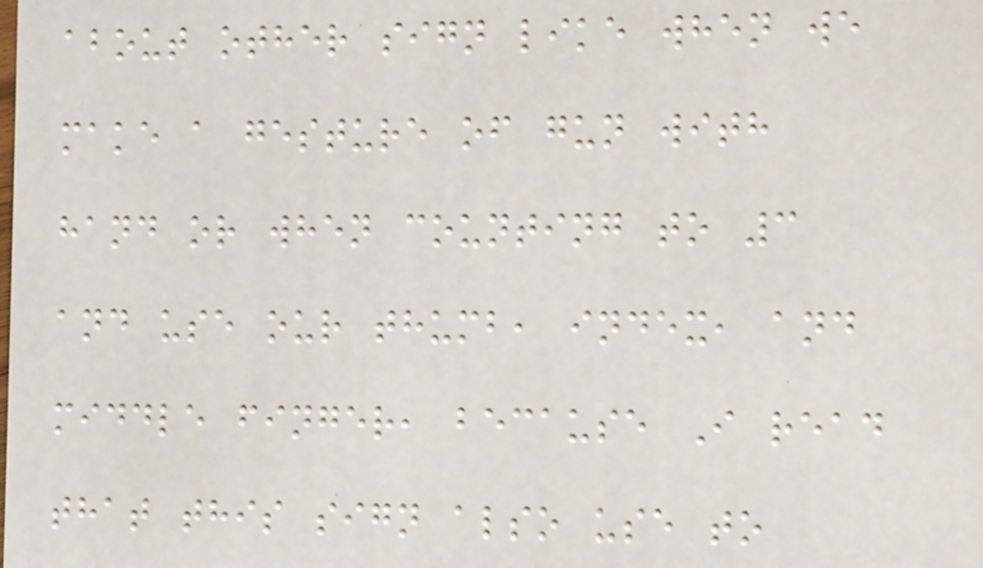about other sign like when we
make a gesture of gun with
hand or when counting to 3
and use our thumb, index, and
middle finger, because I read
that this sign also use to
